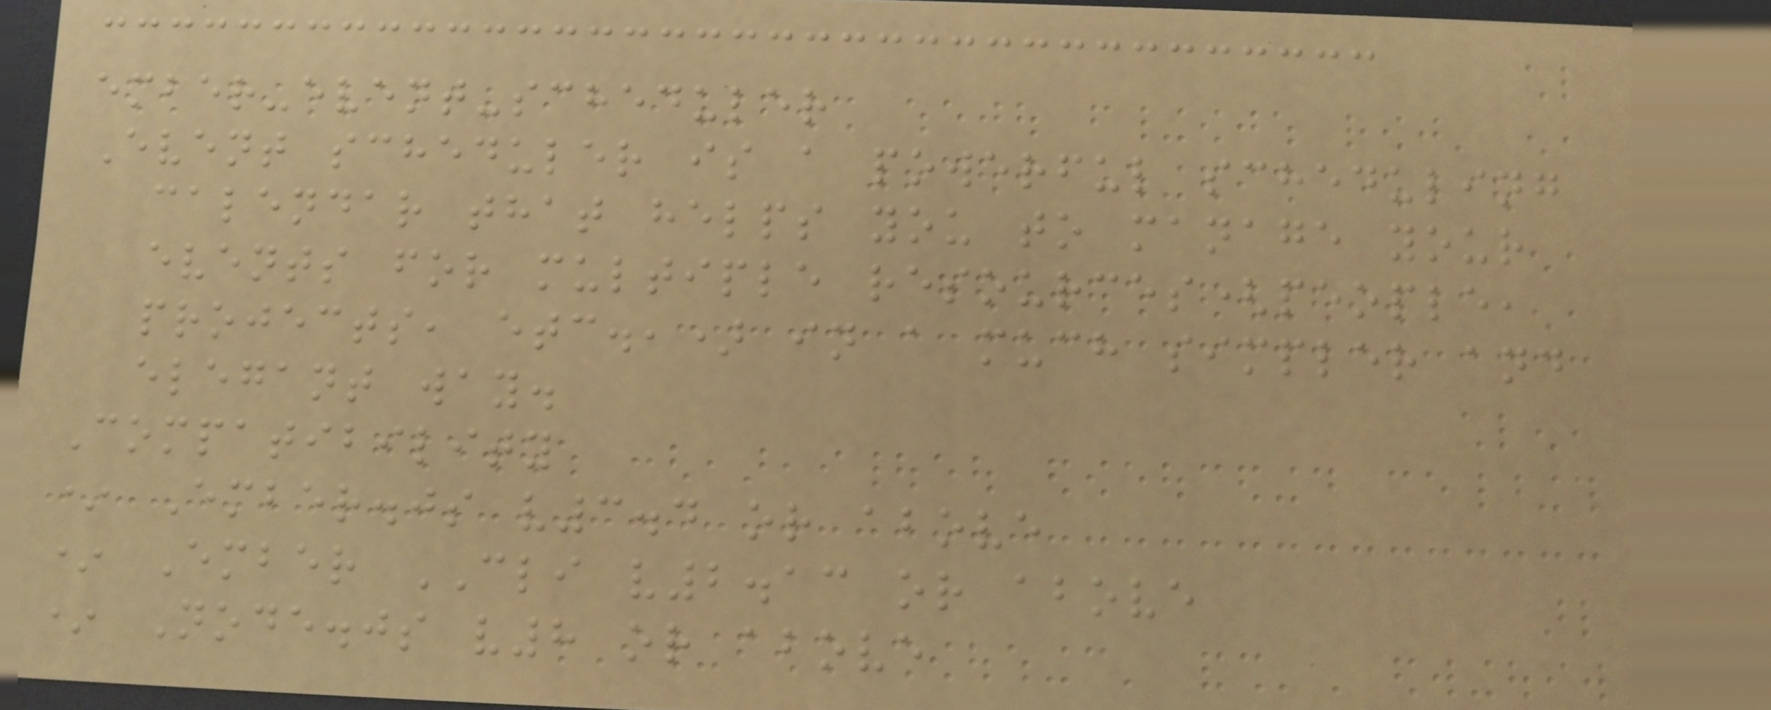ember-event-scheduler
Event scheduler is a powerful scheduling
calendar that helps you to manage your
events for multiple resources(people,
projects, etc.,) in a much simpler and
elegant way.
Compatibility
* Ember.js v3.4 or above
* Ember CLI v2.13 or above
* Node.js v8 or above
